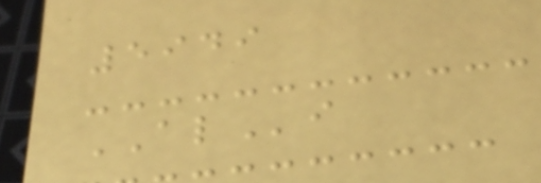5949
ALi
